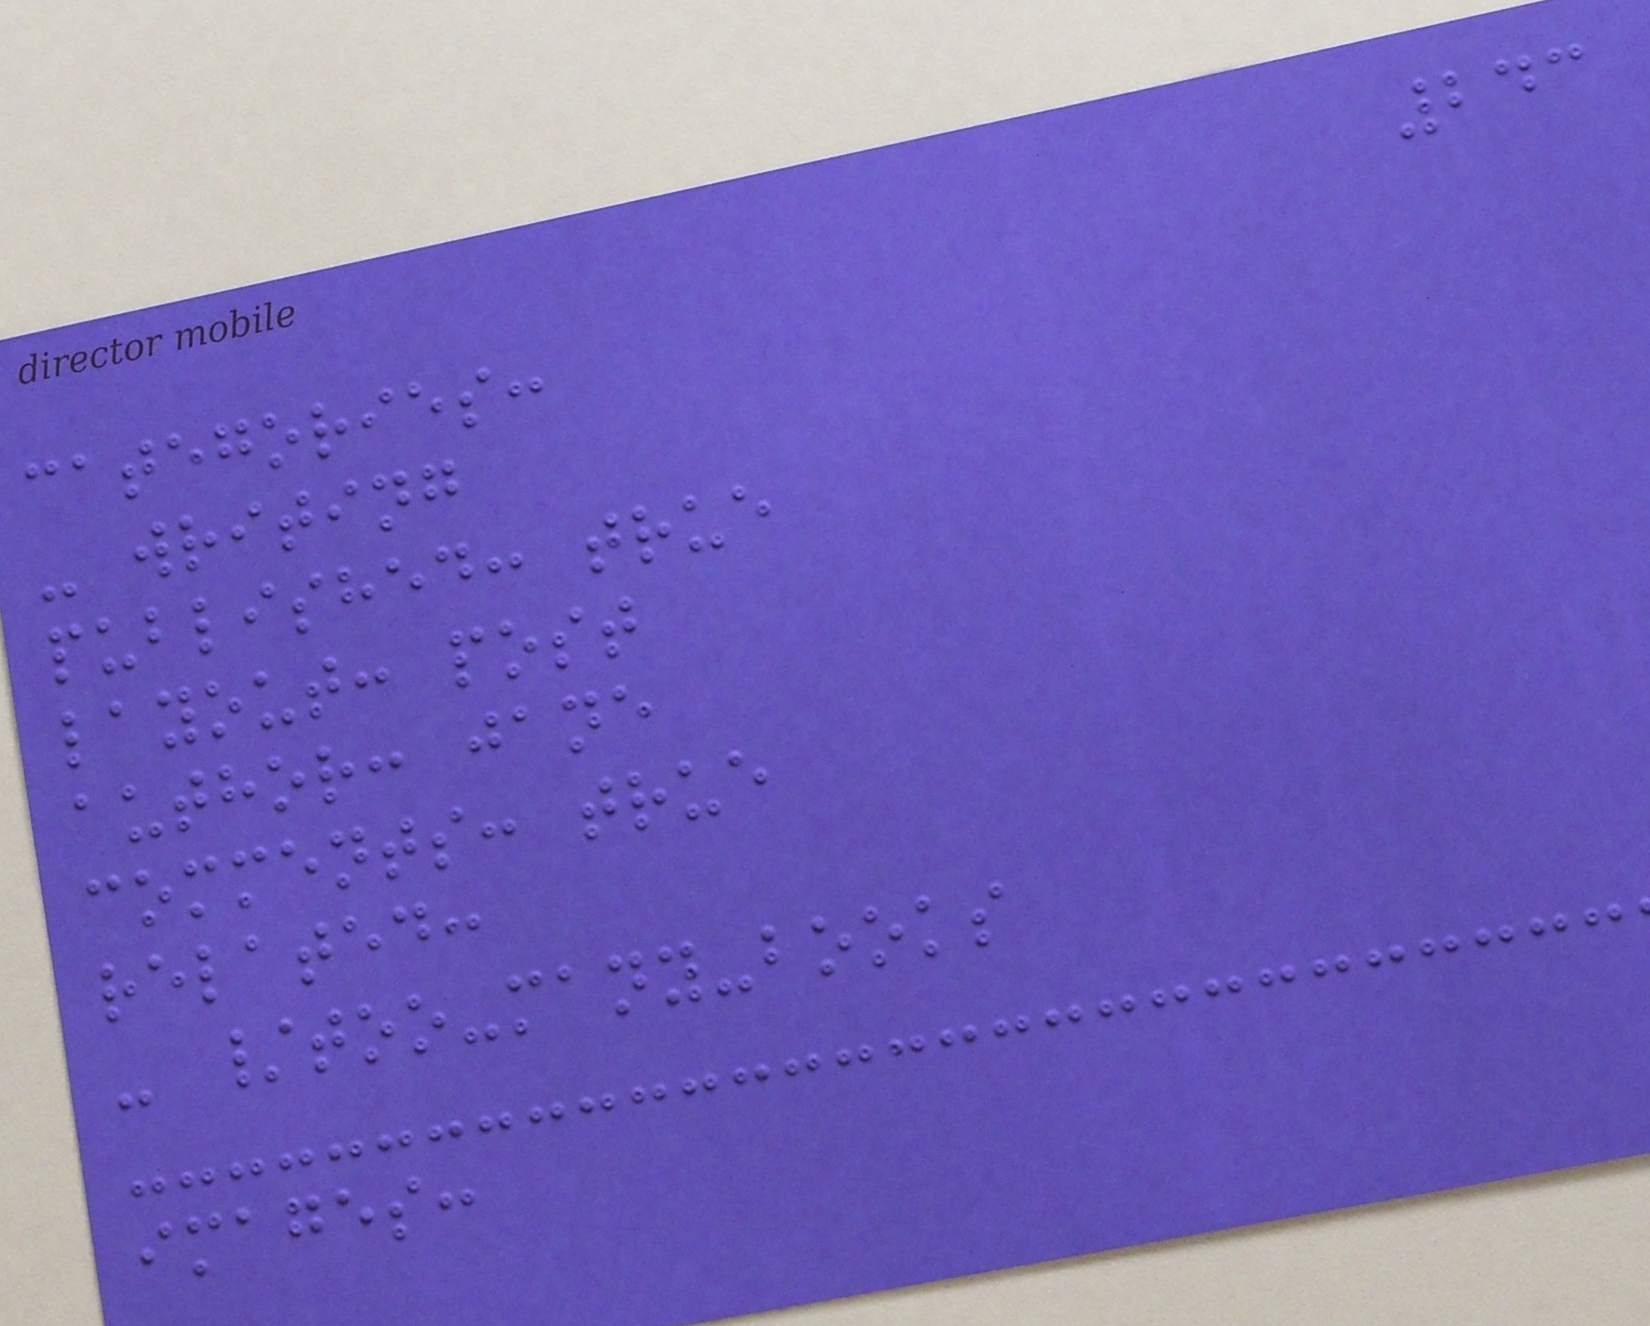243
categories:
- writing
published: true
layout: post
author: jane
comments: true
related:
- /too-many-books
images:
